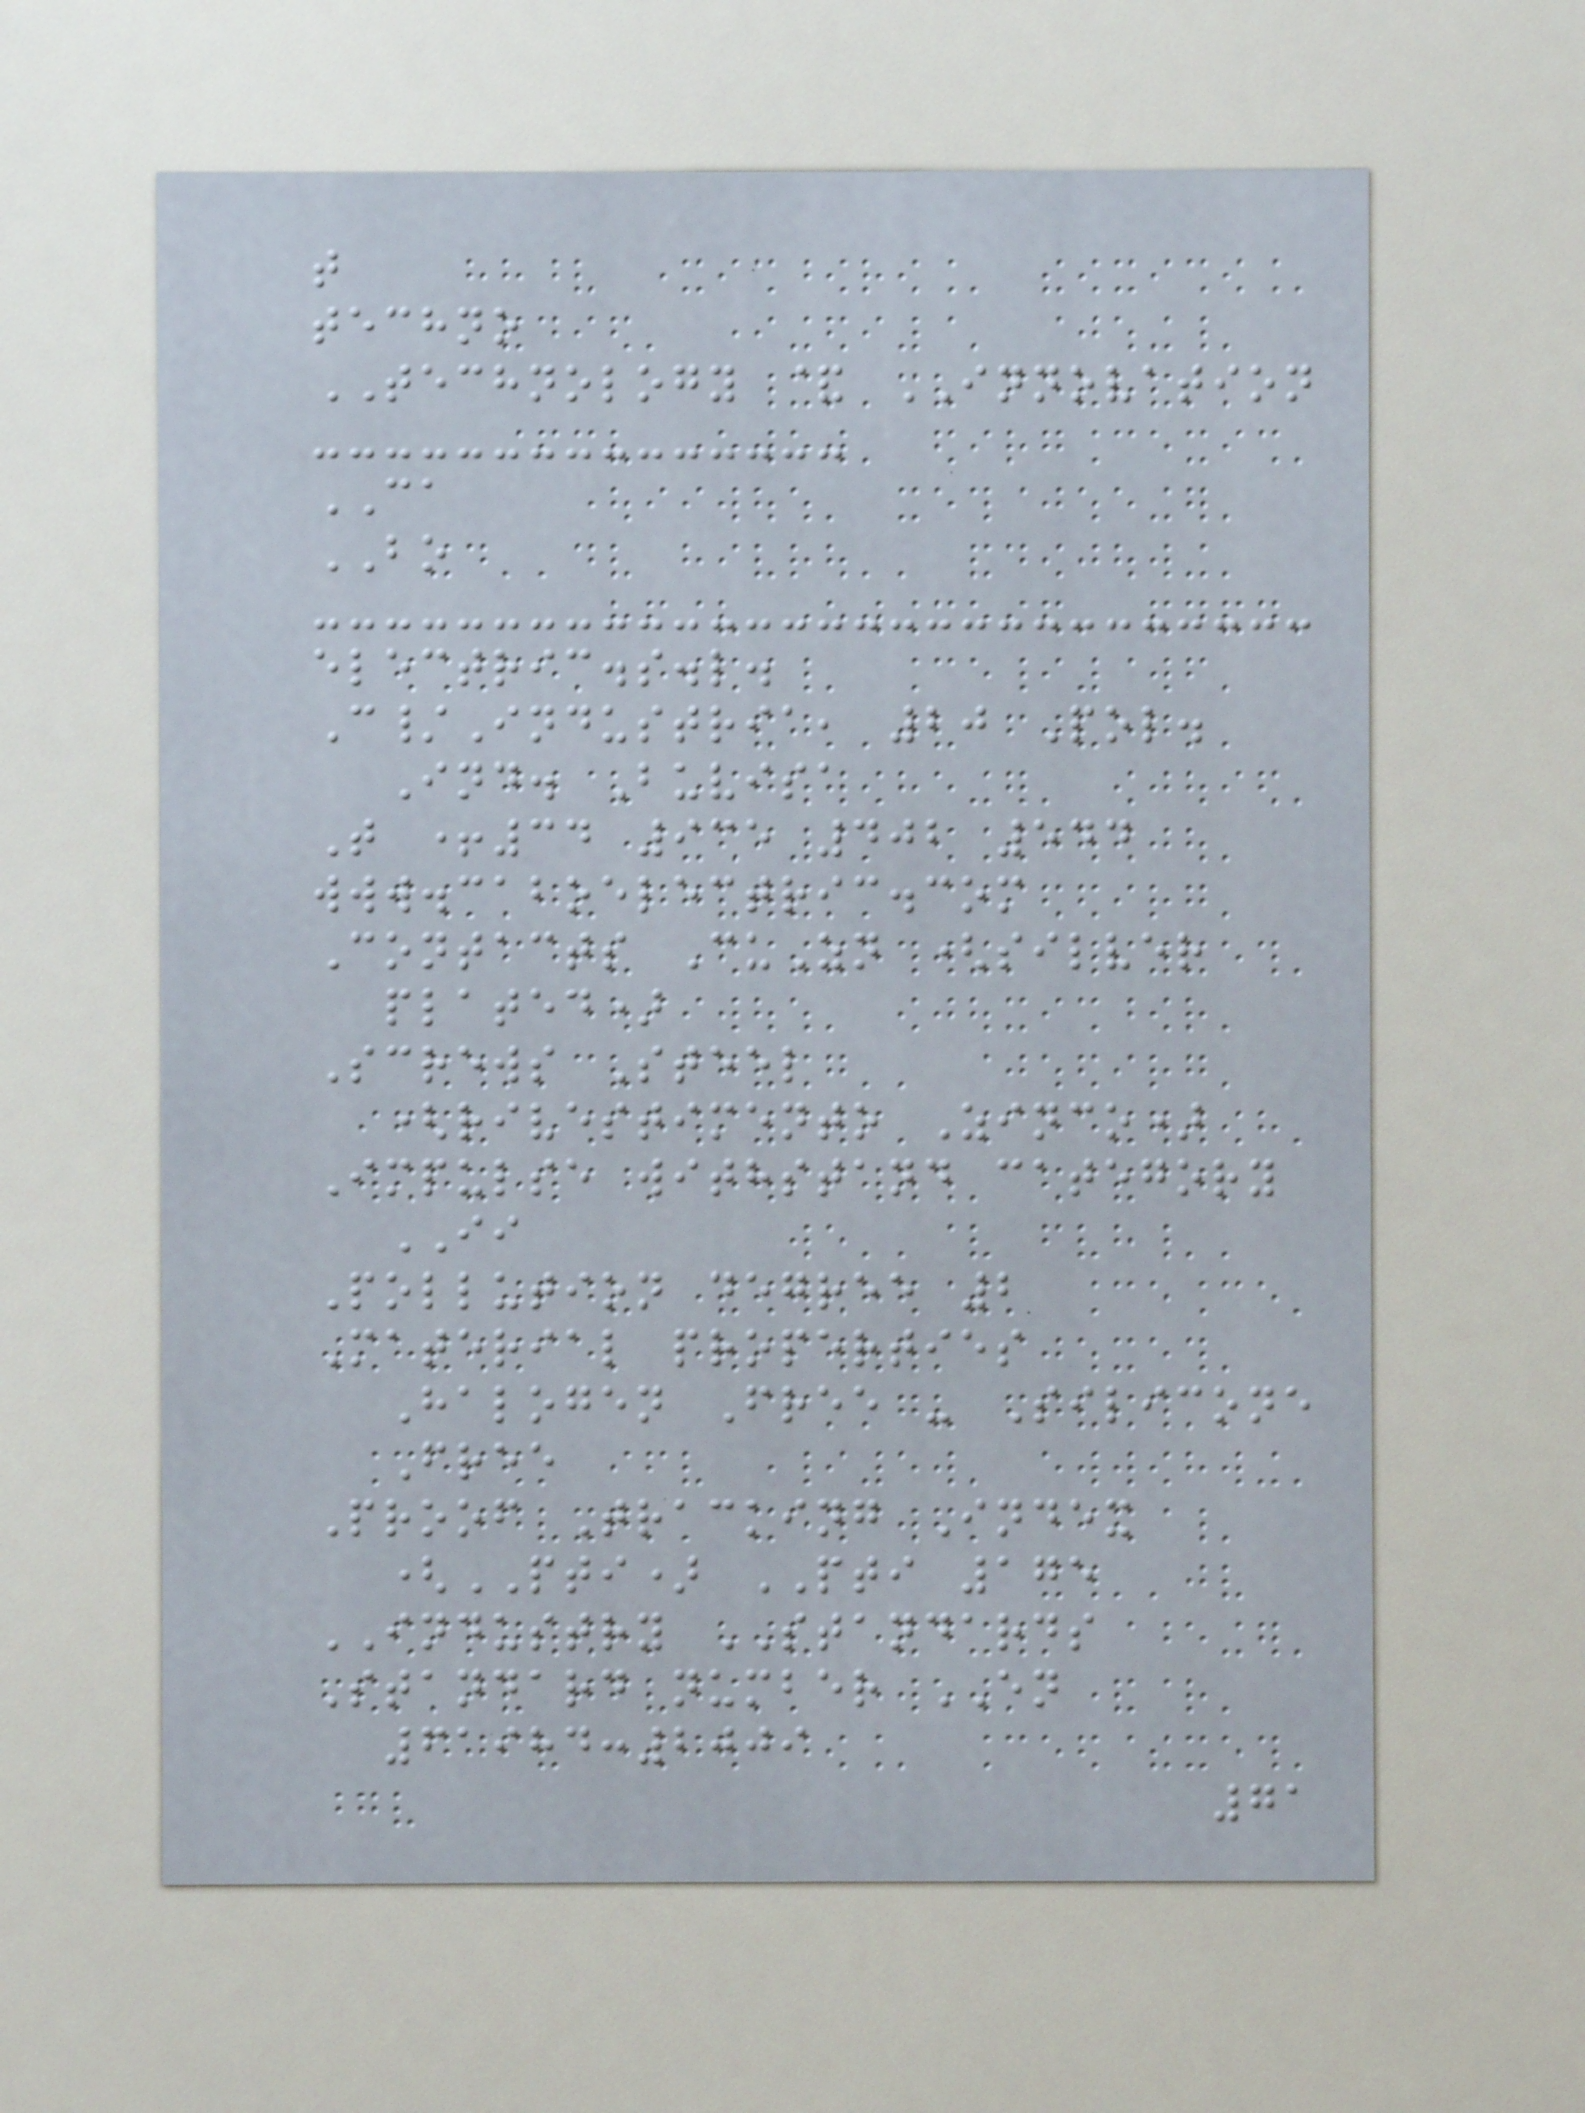t
techno
TECHNOLOGY & INNOVATION
CA
BO
electric.s.l.
C/Industria, 20 Pol.
Ind. Buvisa
T +34 935 402 544
www.caboelectric.com
Contacts CuZn (silver
plated)
Screws Steel
(rivestimento Zinco)
Impulse withstand category
II
Pollution degree 2
Material properties
Halogen Free - Silicone
Free
Proof Tracking Index
(PTI) PTI 175
INDUSTRY STANDARDS
Standard number EN
61984:2009
71
